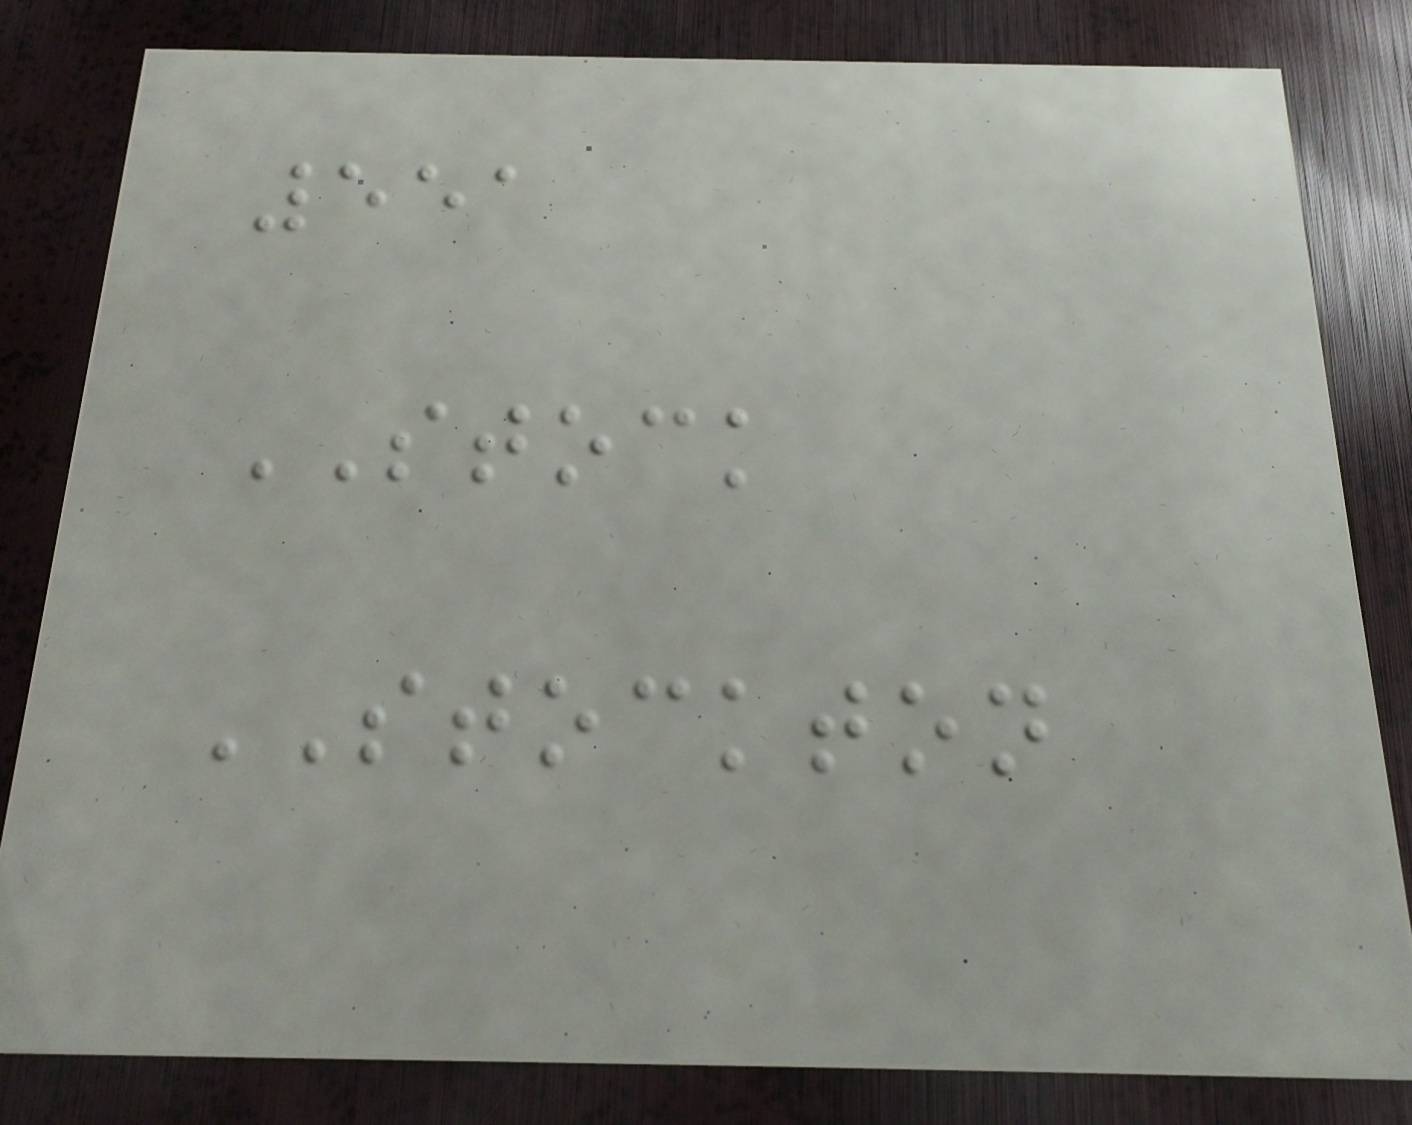551
STOCK
STOCKTON
